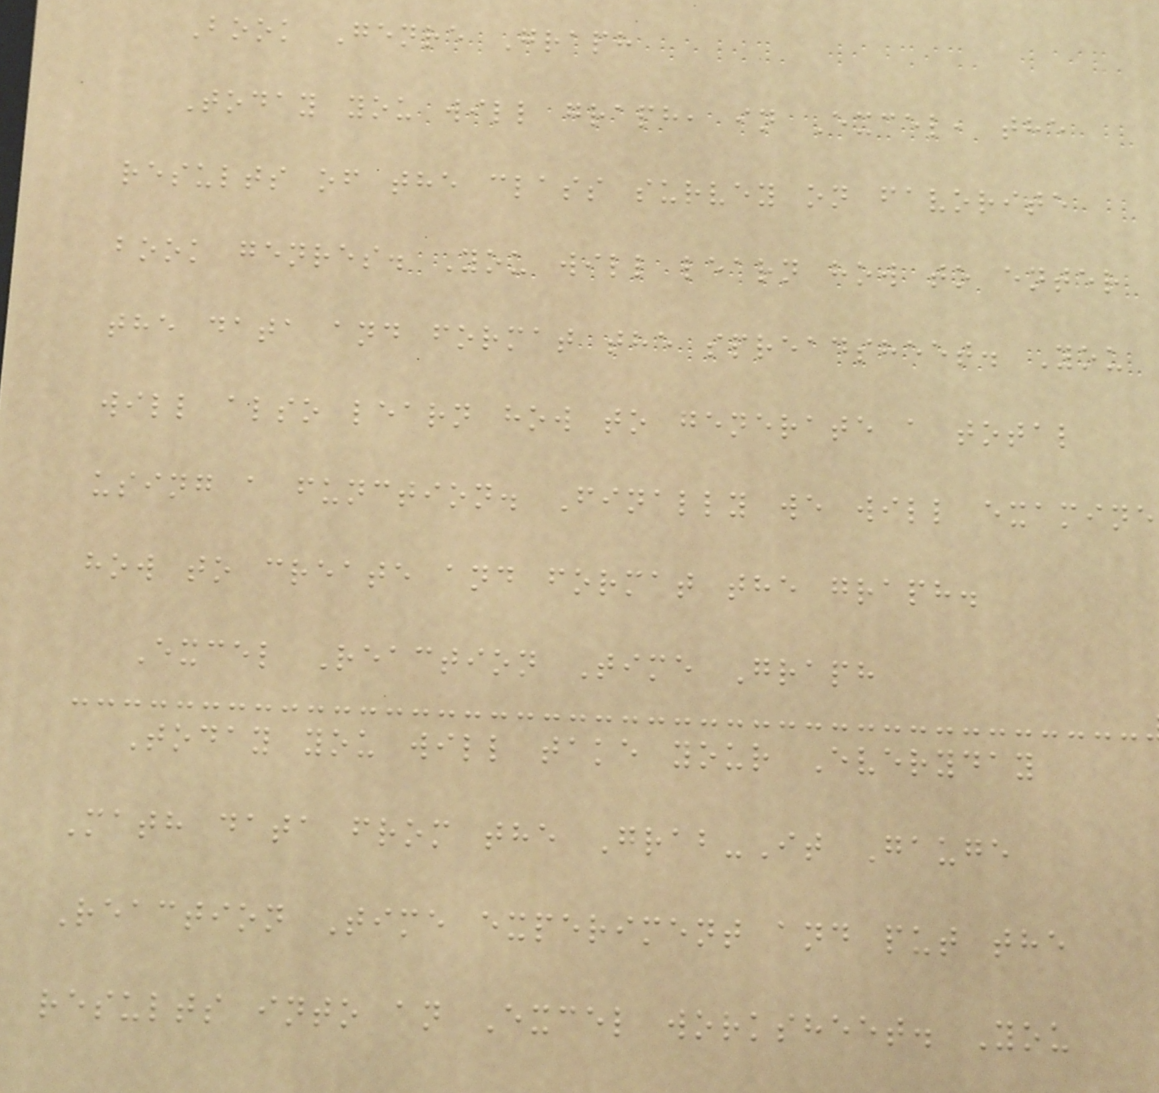Book Genre Graph
Today you will graph, in Excel, the
results of the class survey on favorite
book genres. You will learn how to enter
the data and format the spreadsheet. You
will also learn how to generate a total
using a function. Finally we will examine
how to create and format the graph.
Excel Reaction Time Graph
Today you will take your Everyday
Math data from the Grab-It Gauge
Reaction Time experiment and put the
results into an Excel worksheet. You
